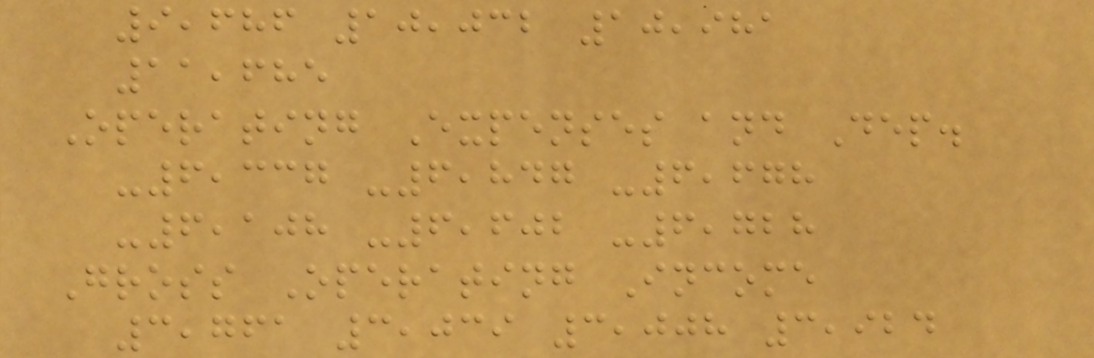9,686 10,032 10,981
11,685
Operating Expenses and Dep.
-6,337 -6,847 -6,678
-6,108 -6,602 -6,728
Gross Operating Income
3,761 3,039 3,008 3,924
